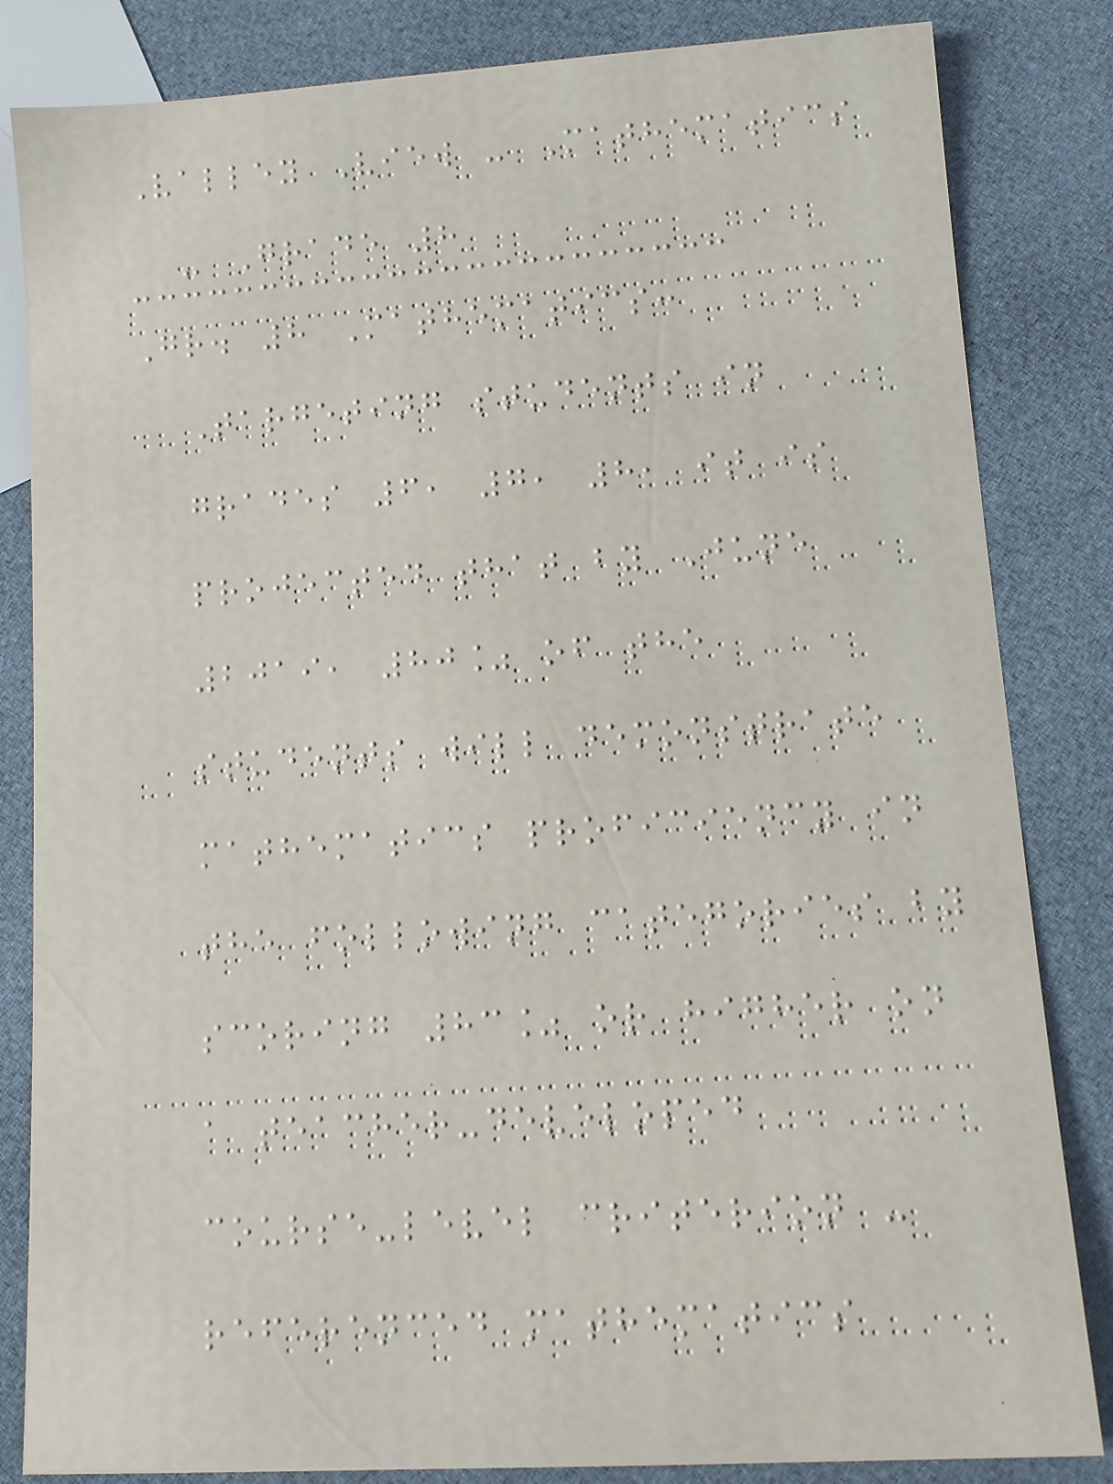Valley View - Mathematics
- Grade 8
Gr. 8 Mathematics:
Targeting students in
grades 6, 7, 8, it is
projected that by June
2019, 80% of the
students will demonstrate
mathematics proficiency in
the following categories by
scoring 83% or higher on
a teacher-developed
course-level criterion -
referenced mathematics
